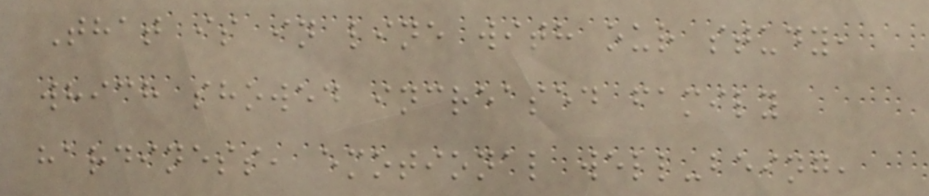That is in line with our study,
which showed increased family
hardiness, emotional well-being,
